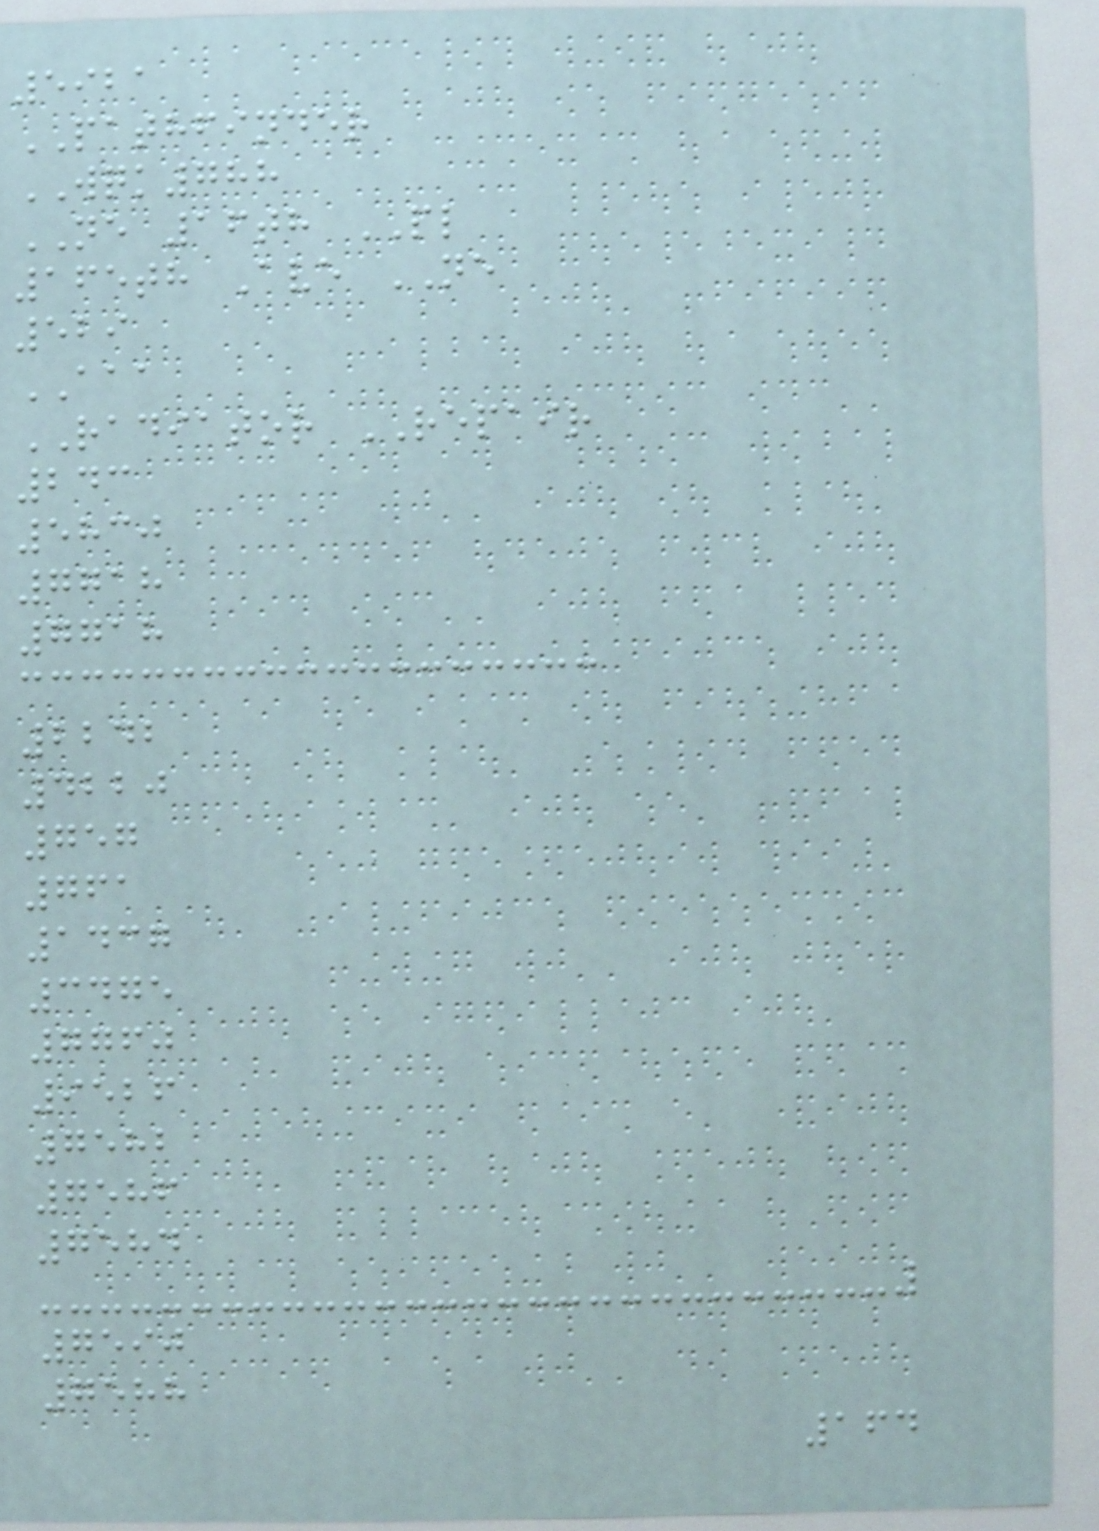5921
PATHFINDER
WQK788
NE 16th PL
165th Ave NE
529
AAA
RADIATOR REPAIR
243
5830
7718
7718
2242
4220
757
761
1437
3475
7760
9526
7582
7586
7584
7590
7588
164
